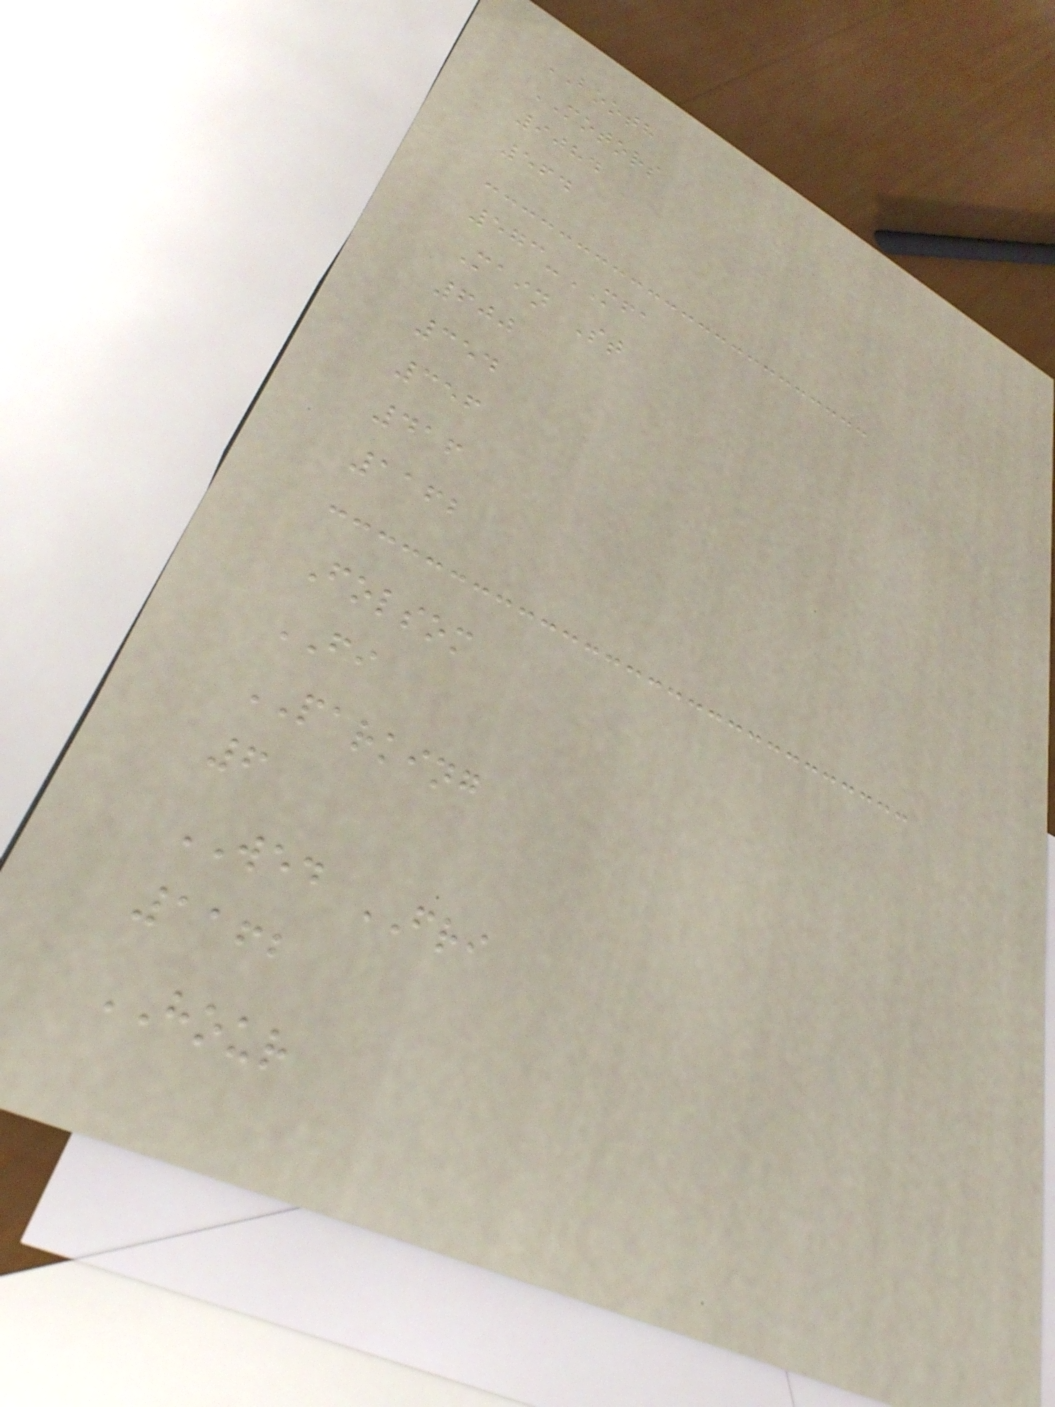BOOTH
MOTORS
9084
564
573-MFA
Main St
600
354
356
416
1162
Folsom
FI
PARKING
6
WED FRI
1162
HOUR
